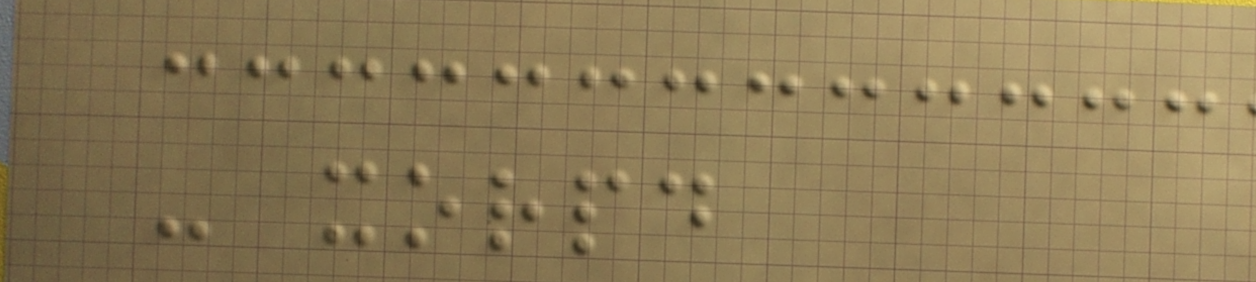- xorpd
